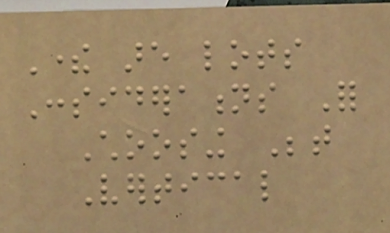There are lots
Considerations For
Choosing Between
Vertical
